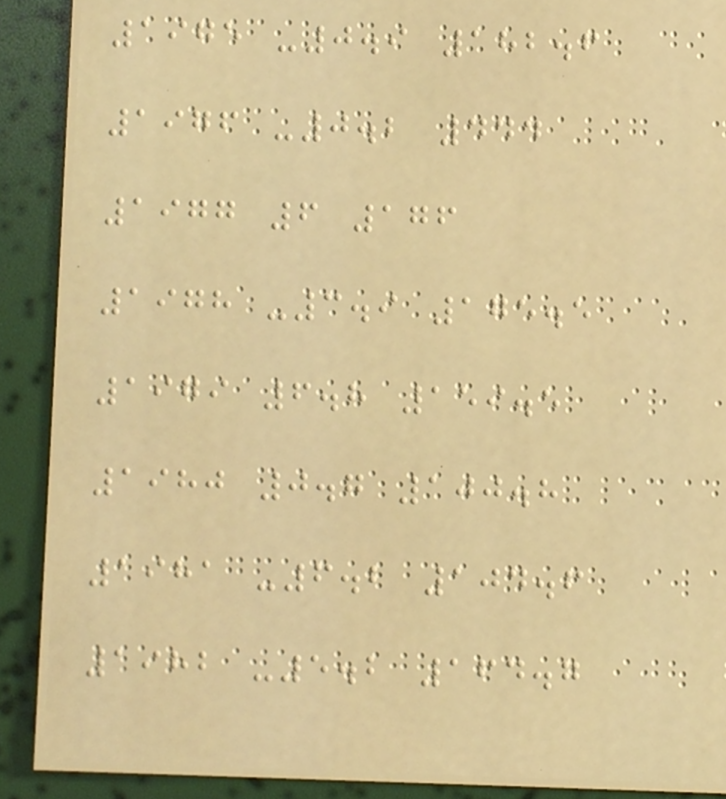1975 -0.9 182.6
1976 -0.2 444
1977 6 176
1978 -3.9 175.5
1979 6.8 159.5
1980 0.7 100.8
1981 -6.2 104.6
1982 -5.2 164.7
